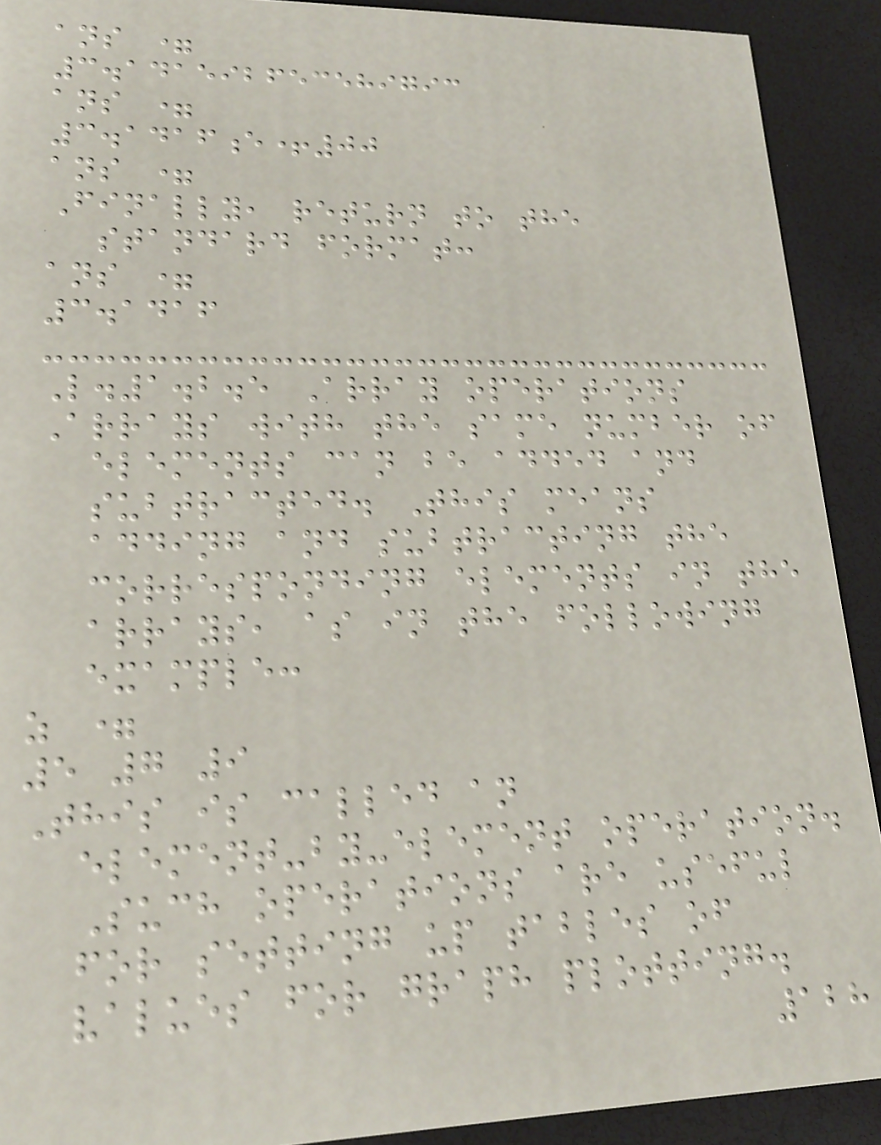ans =
3.141592653589793
ans =
3.1416e+00
ans =
Finally, return to the
standard format:
ans =
3.1416
L.1.2.5 Array operations
Arrays with the same number of
elements can be added and
subtracted. This means
adding and subtracting the
corresponding elements in the
arrays, as in the following
example:
z =
5 7 9
This is called an
element-by-element operation.
Such operations are useful
for setting up tables of
values for graph plotting.
128
